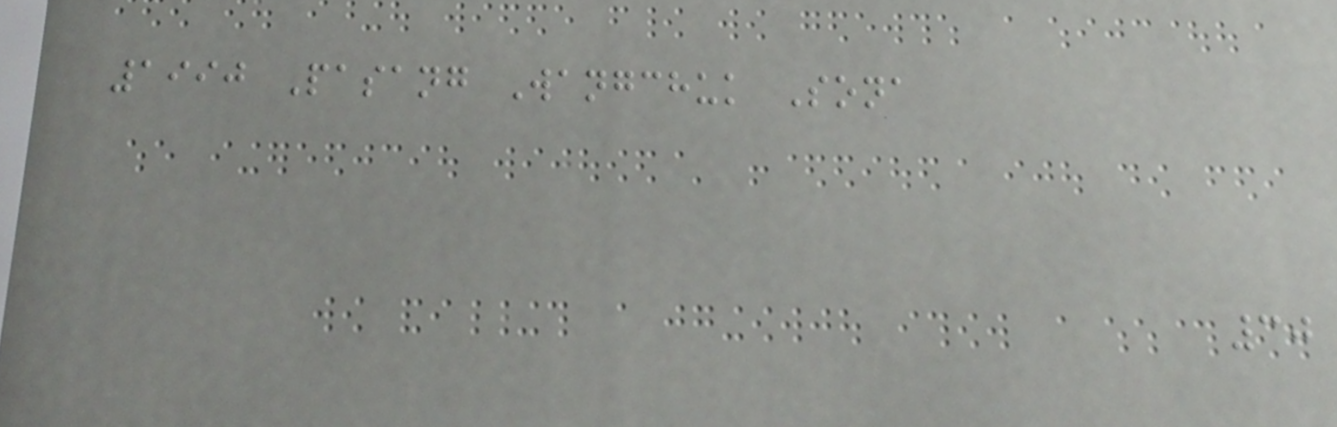1990 Pasang Wangchuk Sona
30
